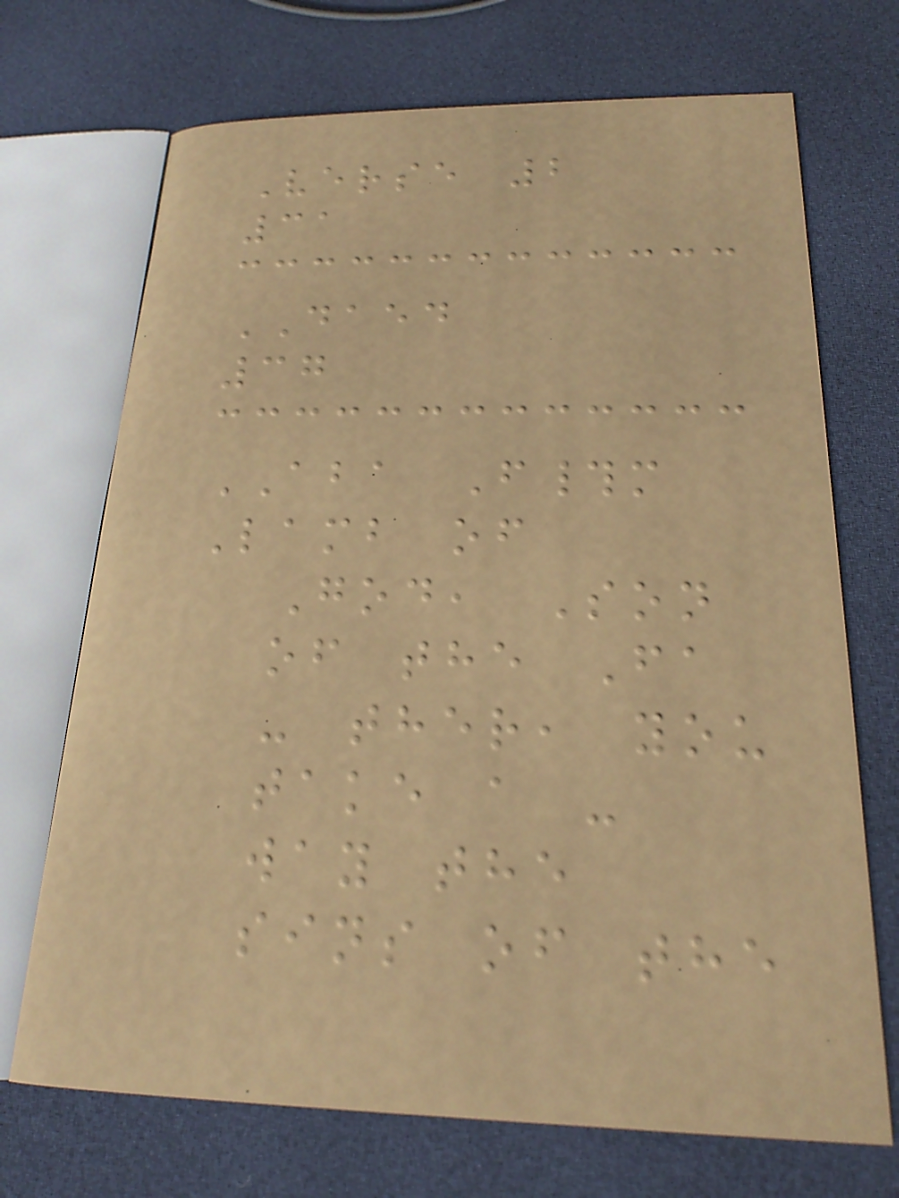Verse 2
31
DAED
37
ABA F#m
Lamb of
God, Son
of the Fa
- ther, you
take a -
way the
sins of the
